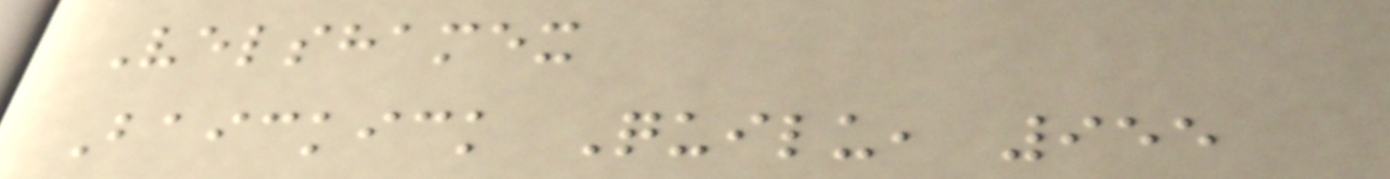Velshamex
Baickick Quilu, 955
